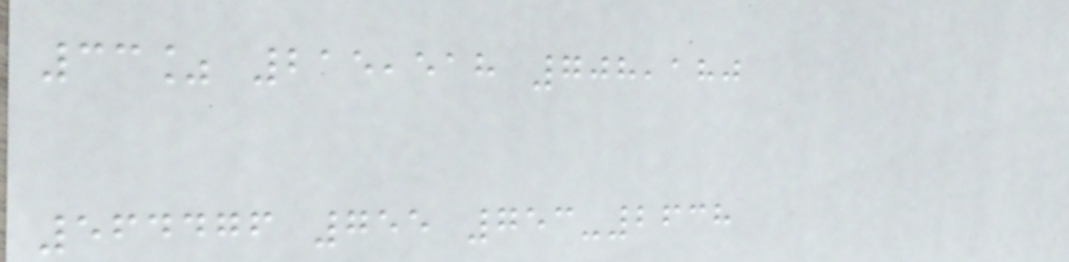33% 215,518 708,180
564476 755 753-2638
